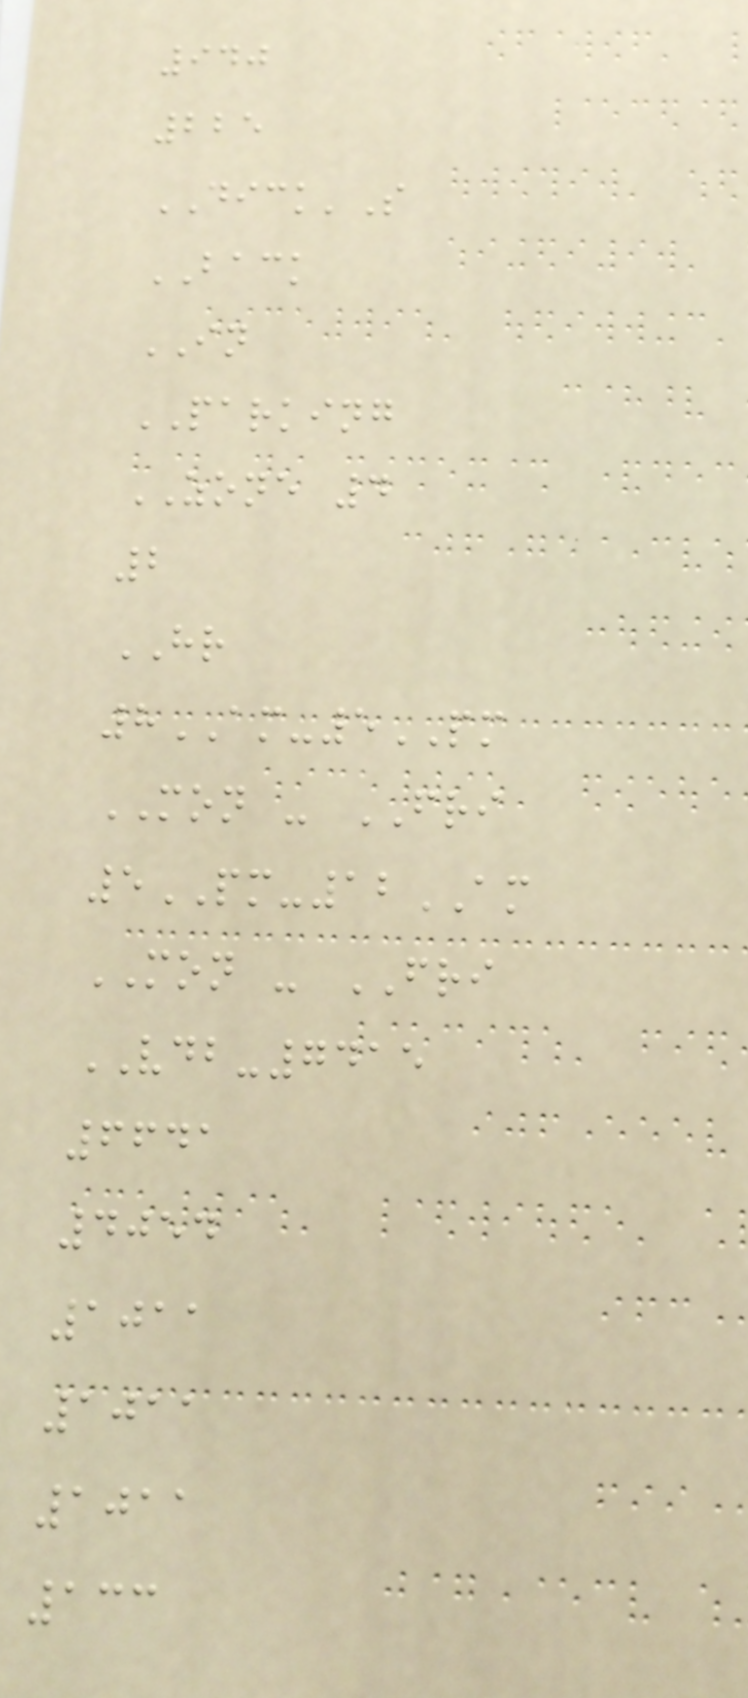940
225
DICK'S
BACK
IN
PARKING
ZONE 4
2
HR
8AM-5PM
MON - FRI
5PM-12AM
MON - FRI
VDB-7415
6641
4054
1011
1011
1011
133
